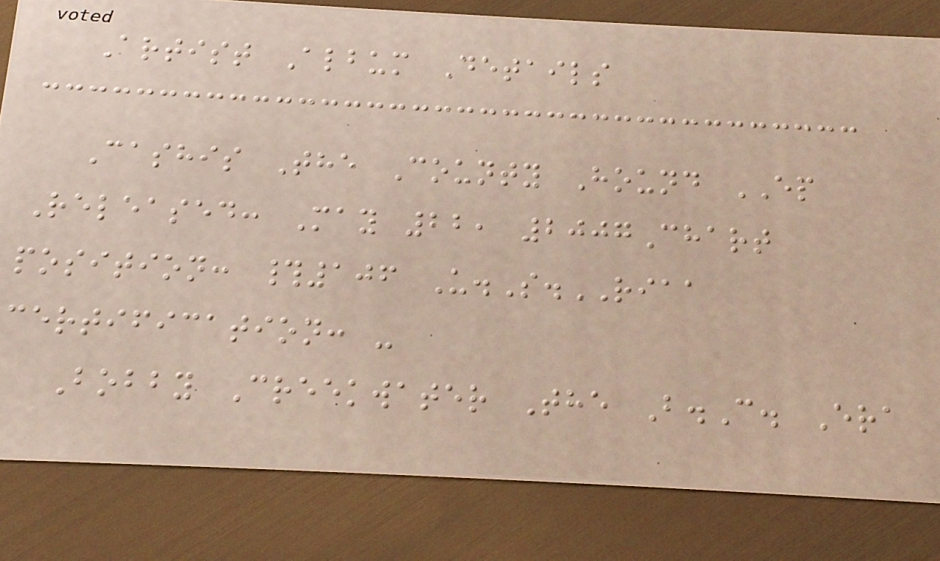Artist Album Details
Cashis The County Hound EP
Released: May 22, 2007Chart
position: #106 U.S.RIAA
certification: -
Bobby Creekwater The B.C. Era
